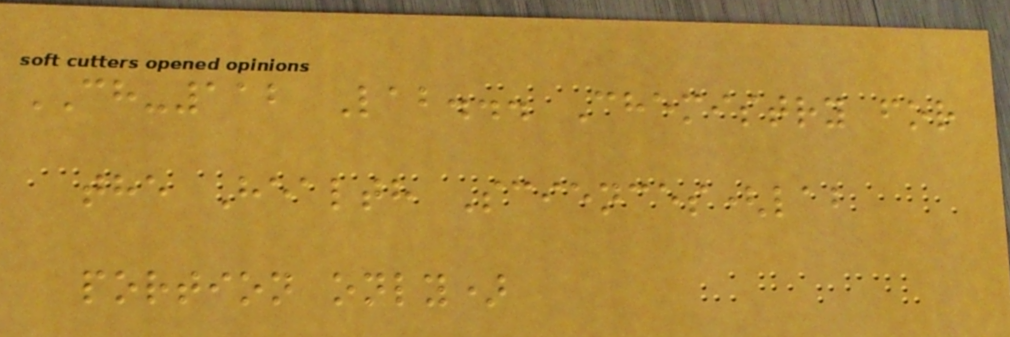CH-112 Lab... Chemistry for
the Health Sciences(lab
portion only)
